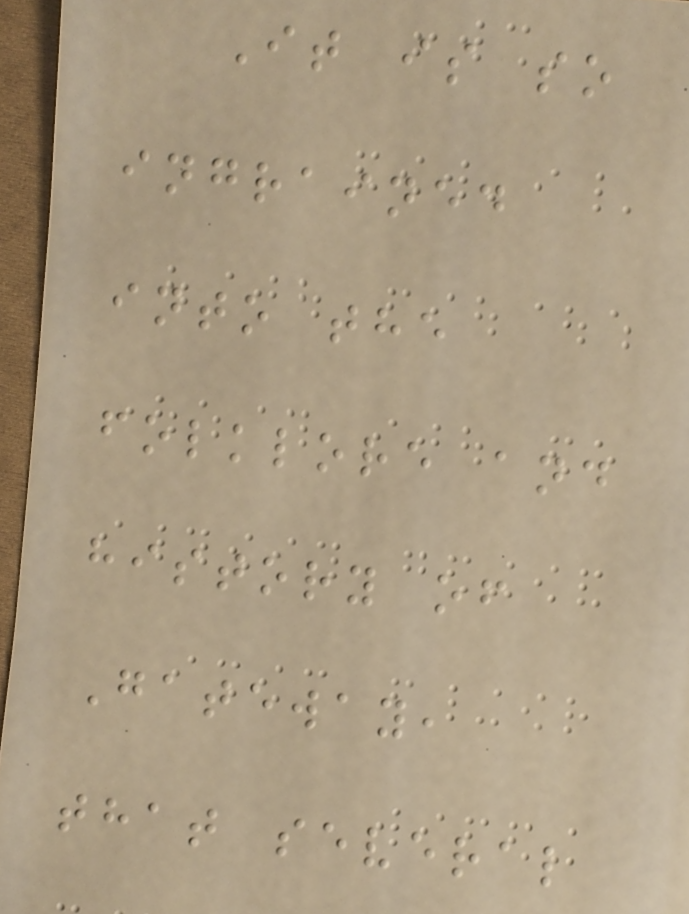It is so
ingrained
into the
folklore and
history of
Gateway,
that several
